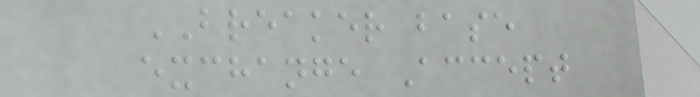BREAKER base
exchange Accept
